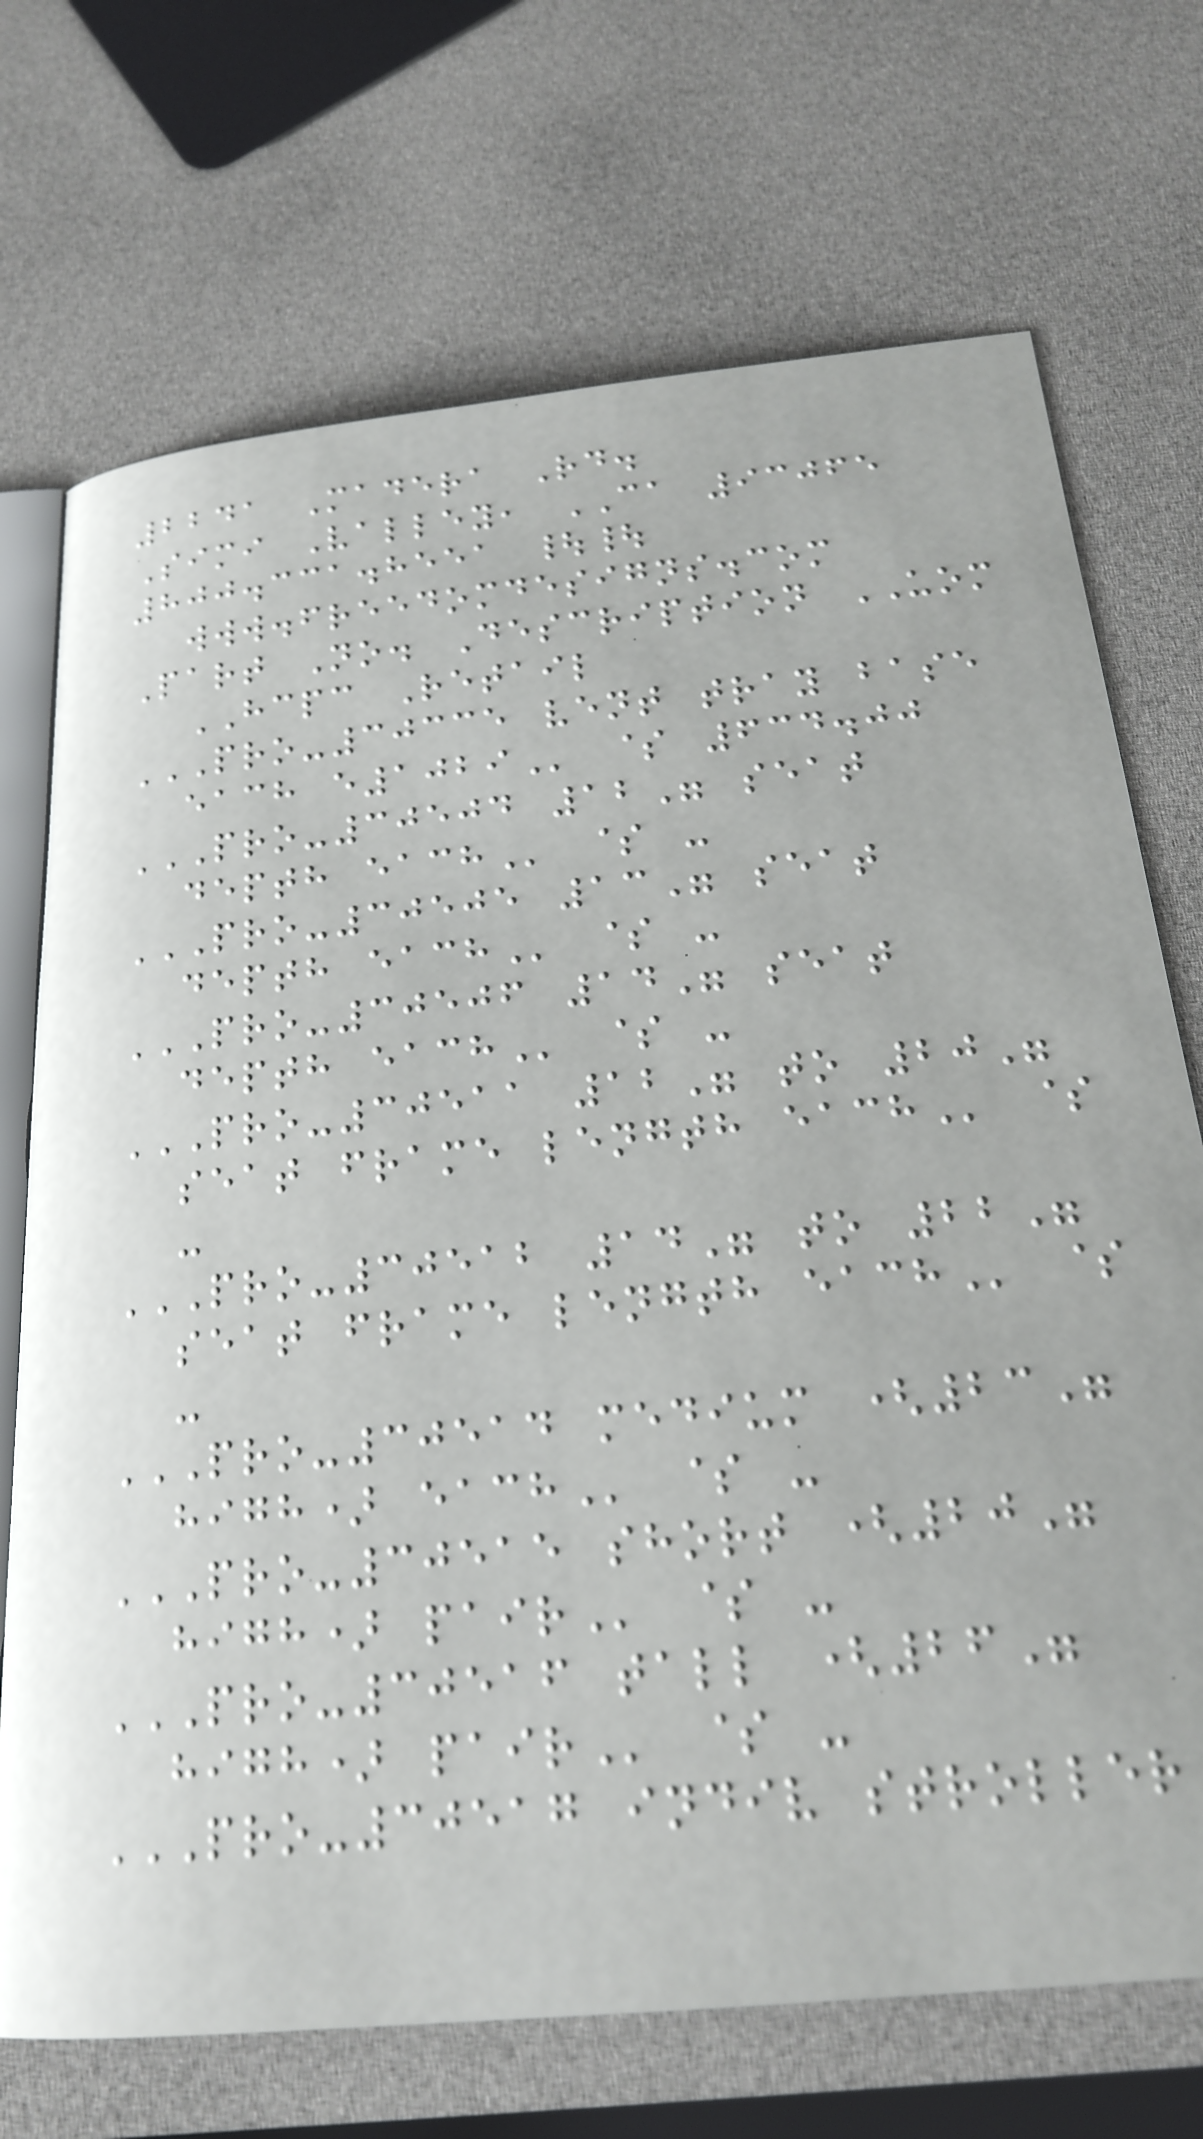2241 Madera Rd.
Simi Valley, CA 93065
800.331.8551 ||
www.freedomdesigns.com
Part No. Description UOM
HCPC Retail
PRO-30335 VENT TRAY BASE
EACH E1029 $ 634.00
PRO-30504 12" SEAT
DEPTH EACH $ -
PRO-30505 13" SEAT
DEPTH EACH $ -
PRO-30506 14" SEAT
DEPTH EACH $ -
PRO-30511 12" TO 20"
SEAT FRAME LENGTH EACH $
-
PRO-30512 14" TO 22"
SEAT FRAME LENGTH EACH $
-
PRO-30514 MEDIUM (23"
HIGH) EACH $ -
PRO-30515 SHORT (20"
HIGH) PAIR $ -
PRO-30516 TALL (26"
HIGH) PAIR $ -
PRO-30517 INDIV STROLLER
